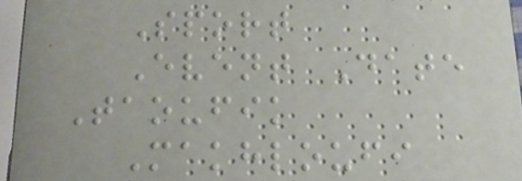Sport
Event Date
Taoufik
Makhloufi
